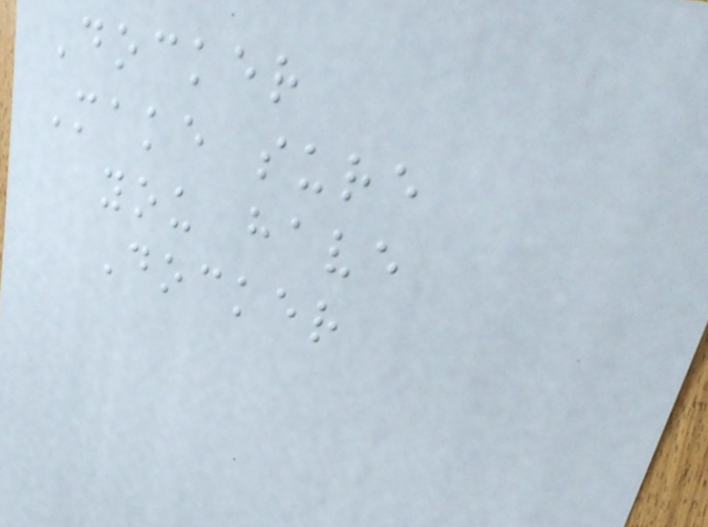Docker
Make sure
you have
Docker
